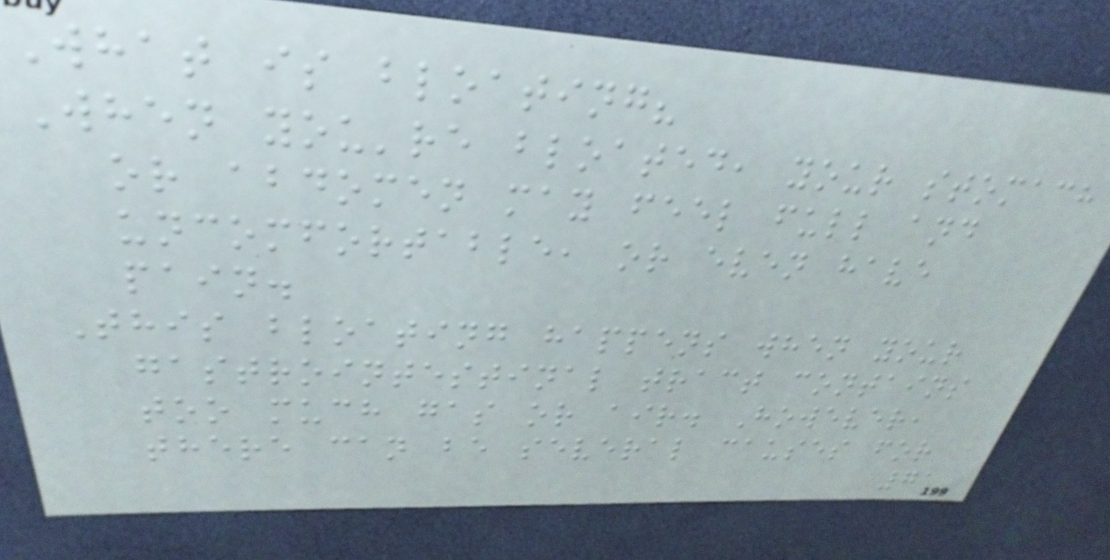What is bloating?
When you're bloated, your stomach
or abdomen may feel full and
uncomfortable, or even have
pain.
This bloating happens when your
gastrointestinal tract contains
too much gas or air. However,
there can be several causes for
71
